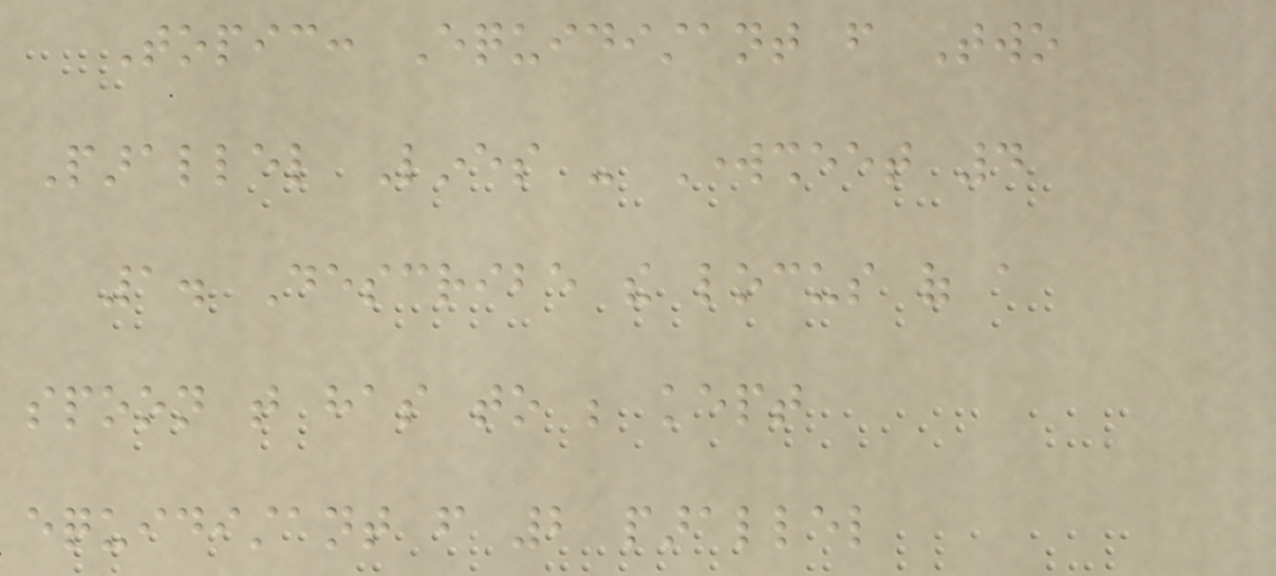Topic: Equidistant from Two
Parallel Lines - Worksheet 4
1. Describe the locus of a
spoon that has to be kept
equidistant from 2 parallel
